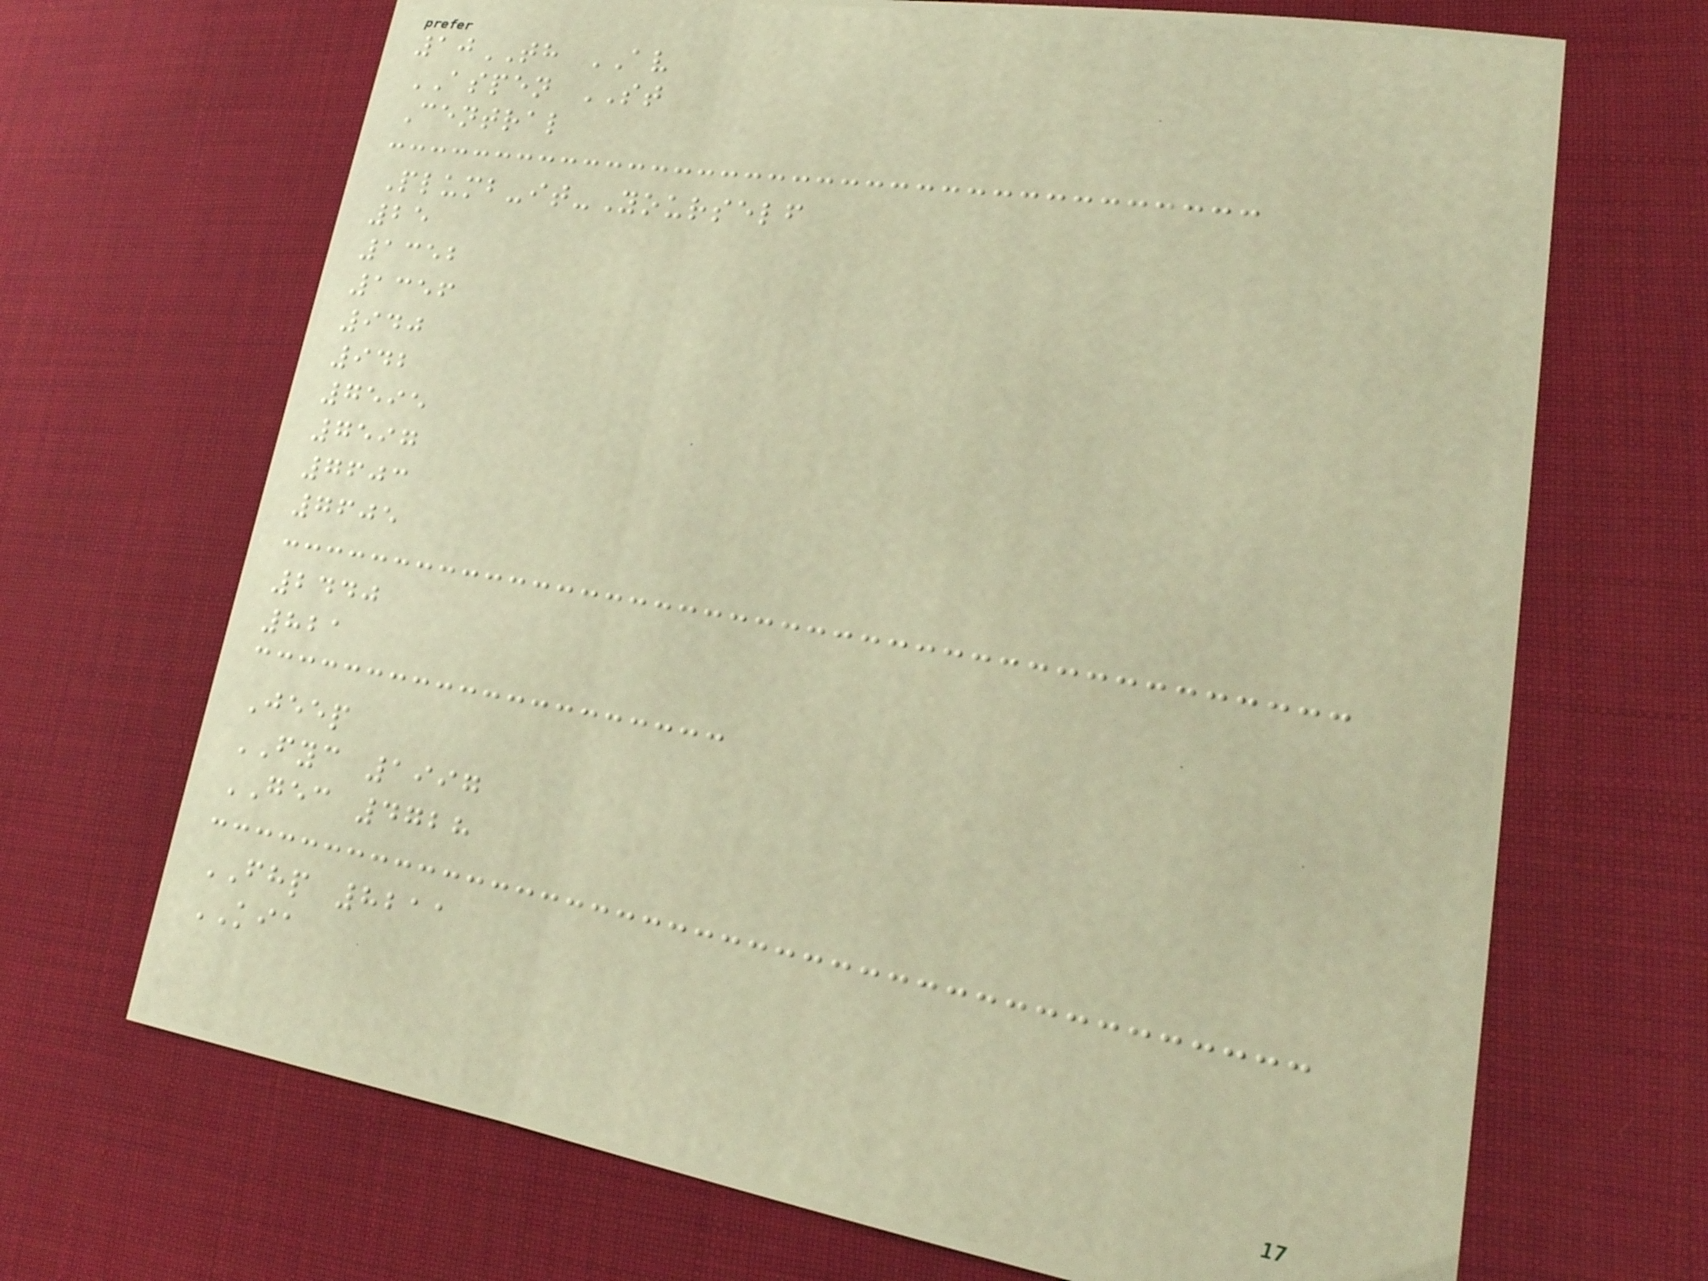10TH AV
ASPEN ST
Central
Plumb-it-Yourself
25
1352
1356
940
942
7595
7597
7603
7605
2440
821
Jeep
FYC 1997
GEC 4728
FHP 8211
KIA
